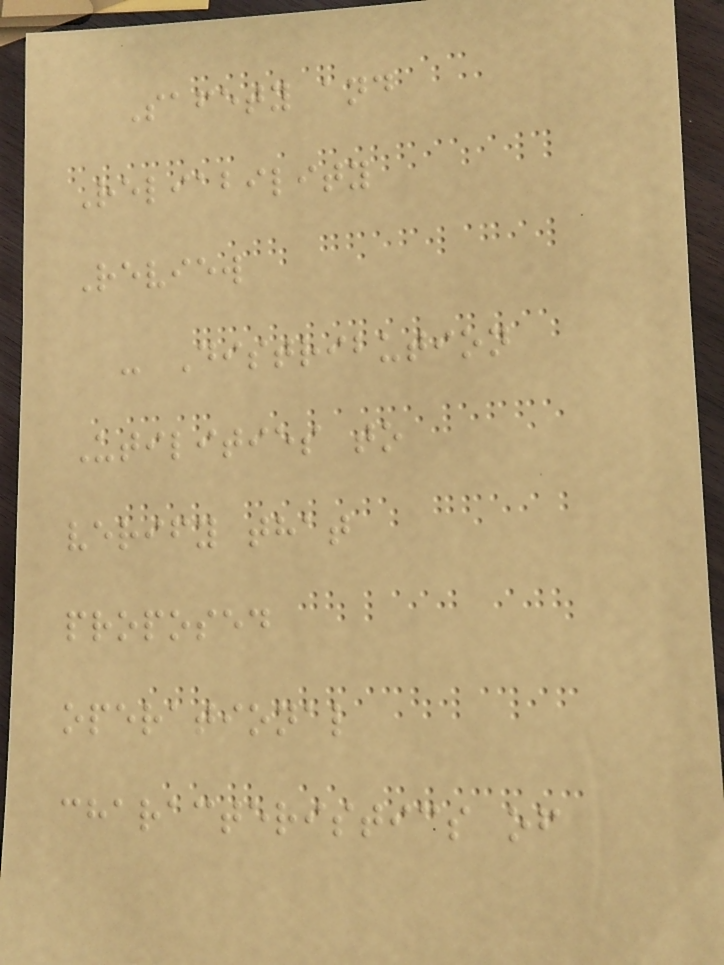Safety and
Reliability
Review
- Distribution
Utilities to
verify that
proposed
operational
characteristics of
